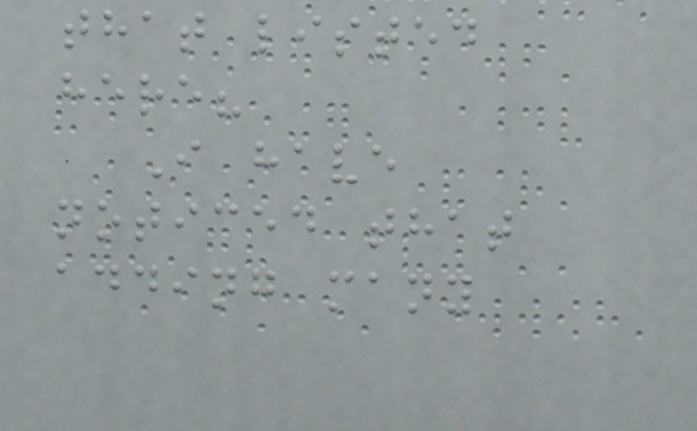that listed
here?
I have
noticed that
adding many
